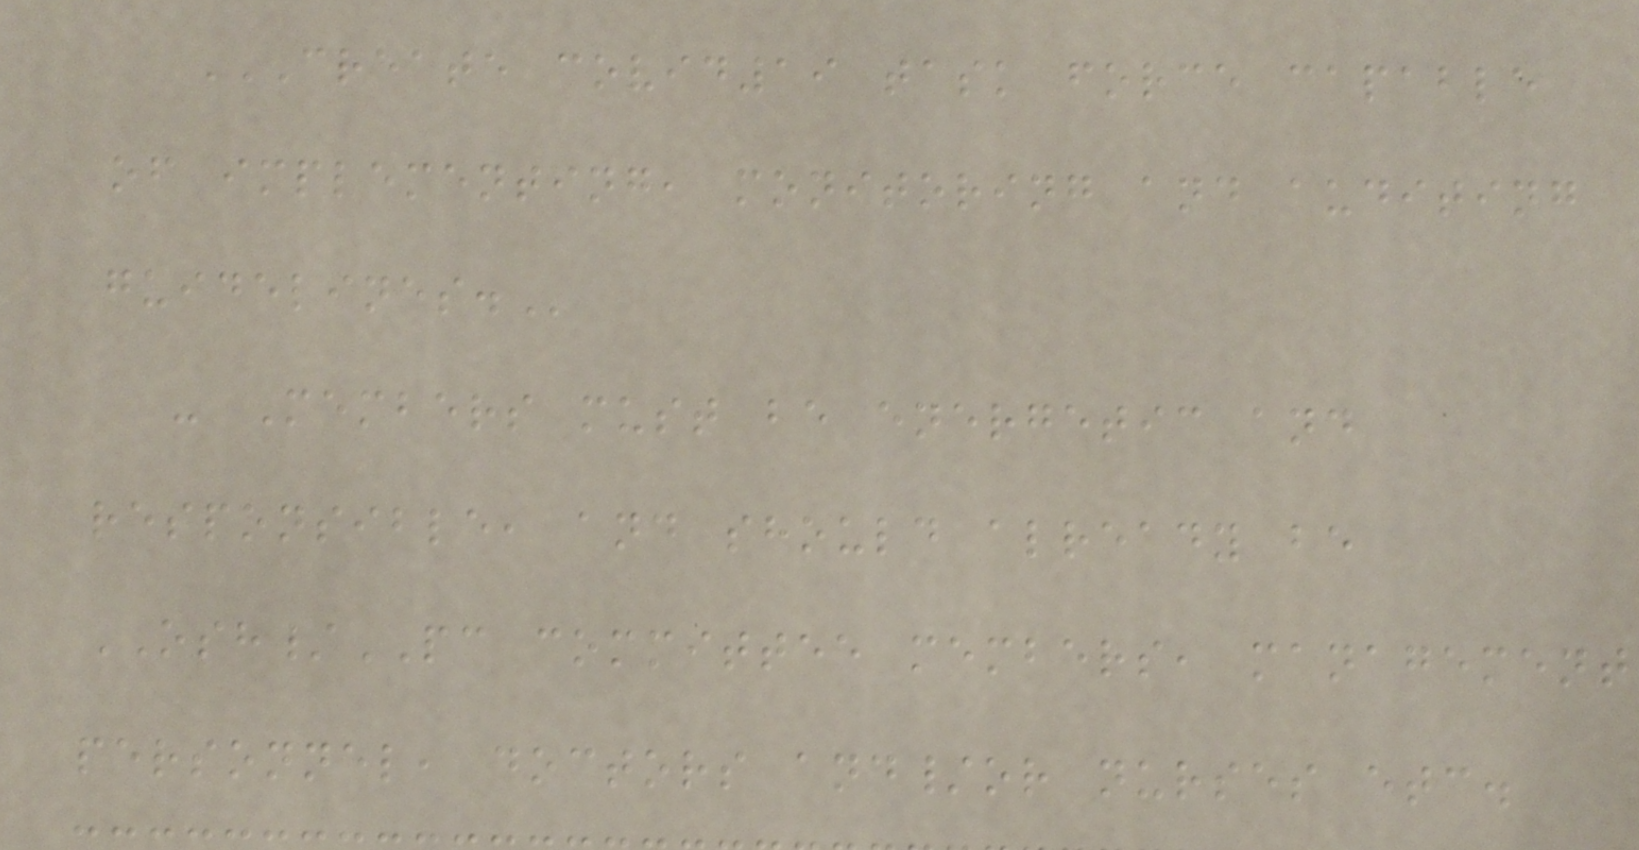CREATE COVID19 TASK FORCE CAPABLE
OF IMPLEMENTING, MONITORING AND AUDITING
GUIDELINES.
- Members must be energetic and
responsible, and should already be
OSH/PC committee members, management
personnel, doctors and/or nurses etc.
